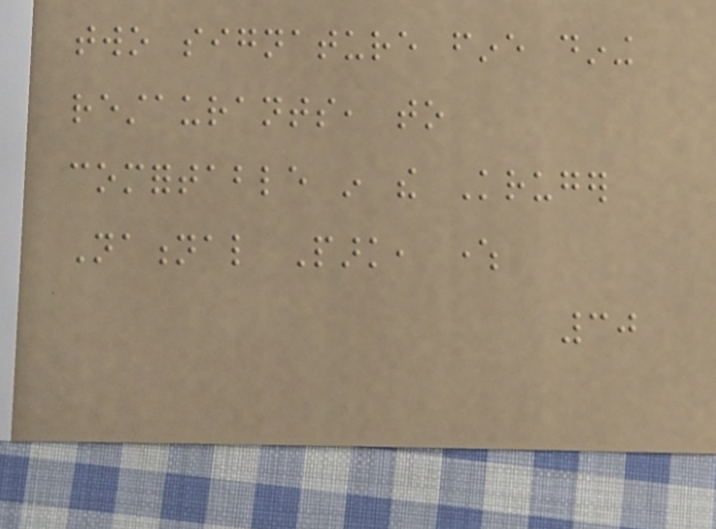two signature fine dining
restaurants, to
comfortable in the Kruger
National Park, where
30
